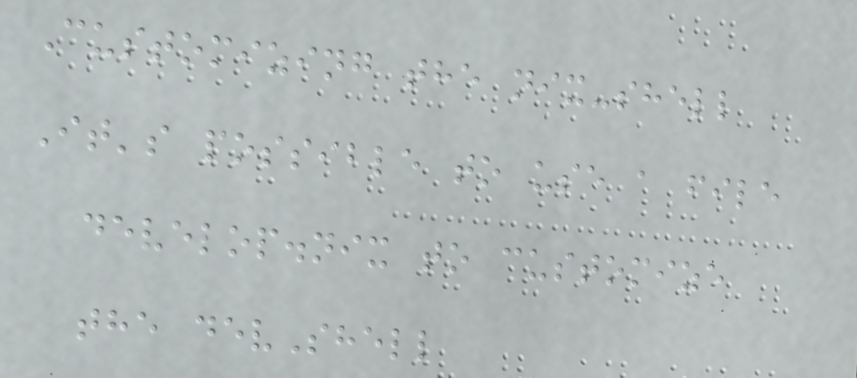Customizing the nix-shell
It's possible to use a file
develop.nix to customize
the devShell
